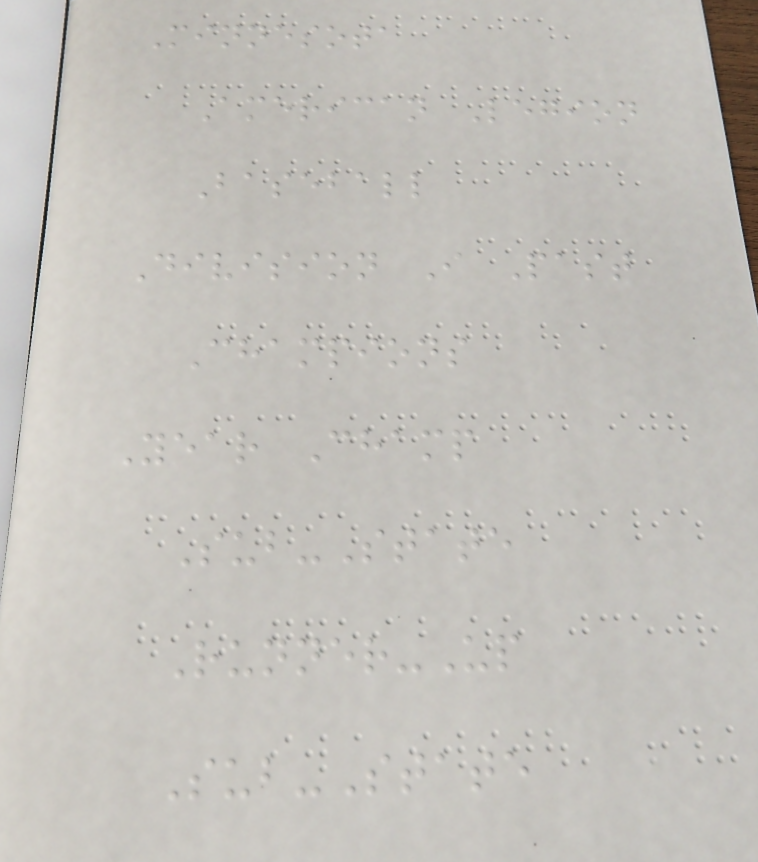Minnesota
American Legion
Baseball
Division I Past
Champions
Year Champ
Sub-State
Runner-Up
Sub-State
